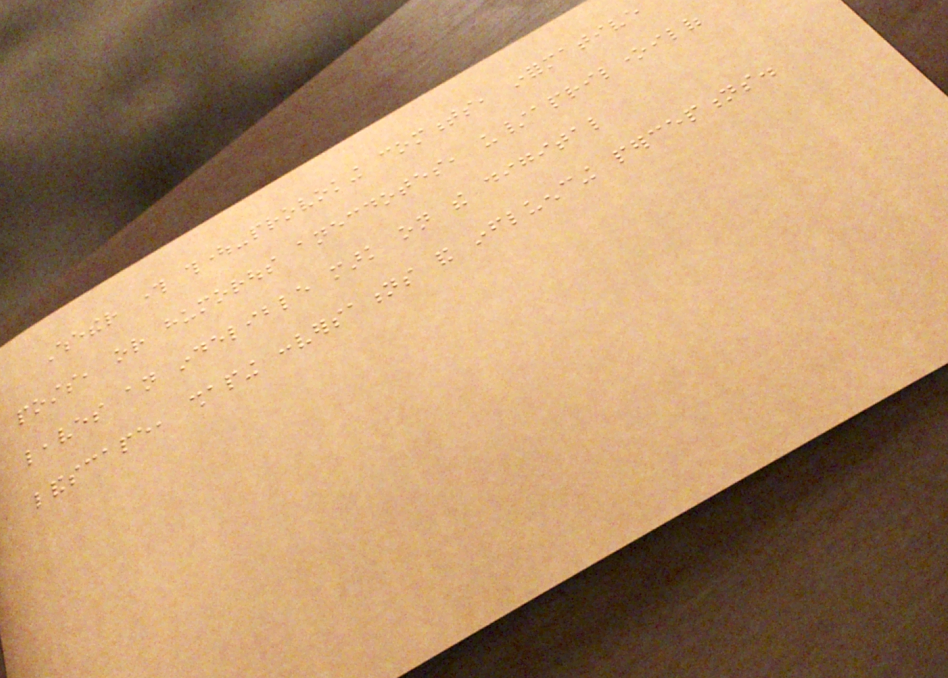Whether through thought-provoking comments, informative
posts, or humorous anecdotes, u/apriloneilof
leaves an indelible mark on the digital
landscape, shaping conversations and influencing perceptions.
